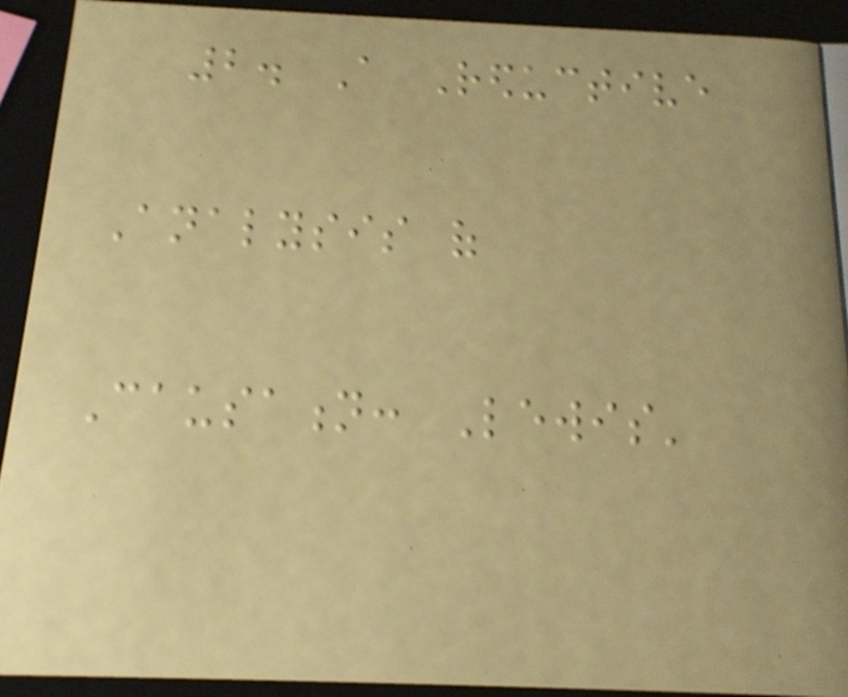2. A Reductive
Analysis of
Causation: Lewis'
